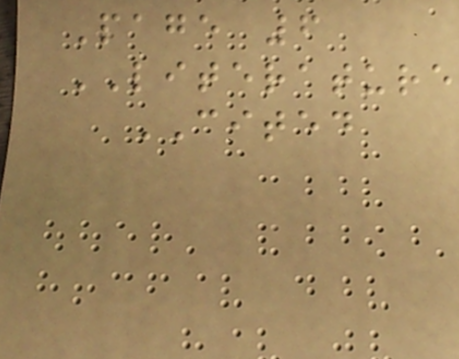Page 6
LITERATURE
CITED
